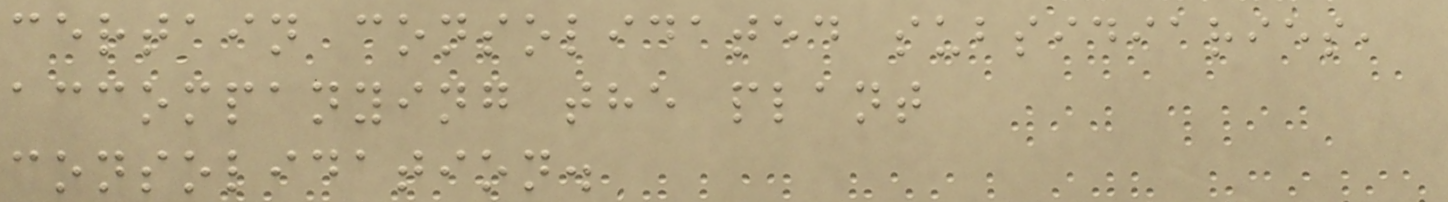certain consolidated subsidiaries,
accompanying the plant
consolidation.
